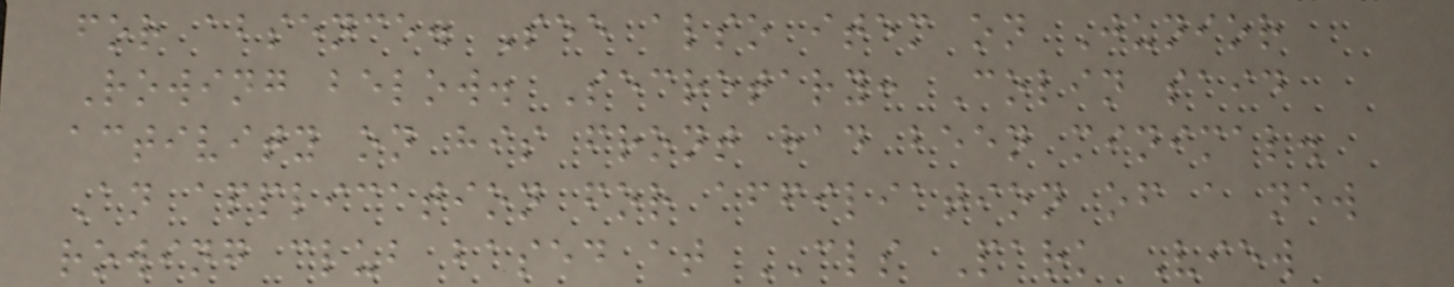for absence. See also item on Junior
Rowing below. Secretary: Colin said
activity on his front had been minimal.
An application for affiliation of a new
rowing club based at CLS Park View
